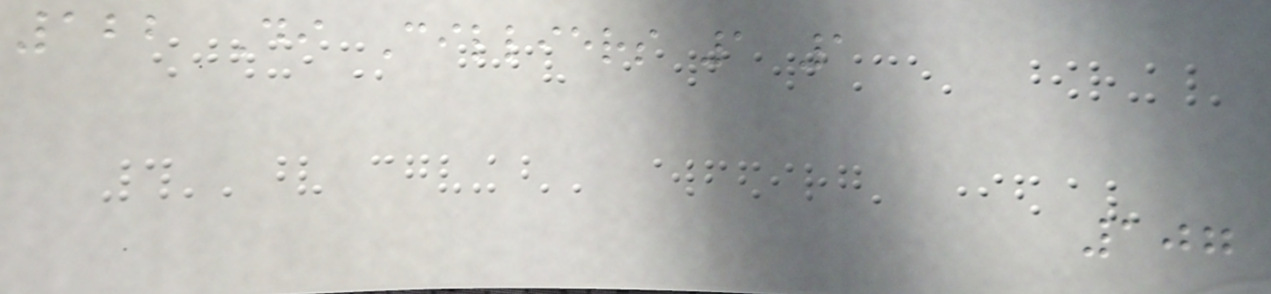122 Di Cilliers 1 1
107
